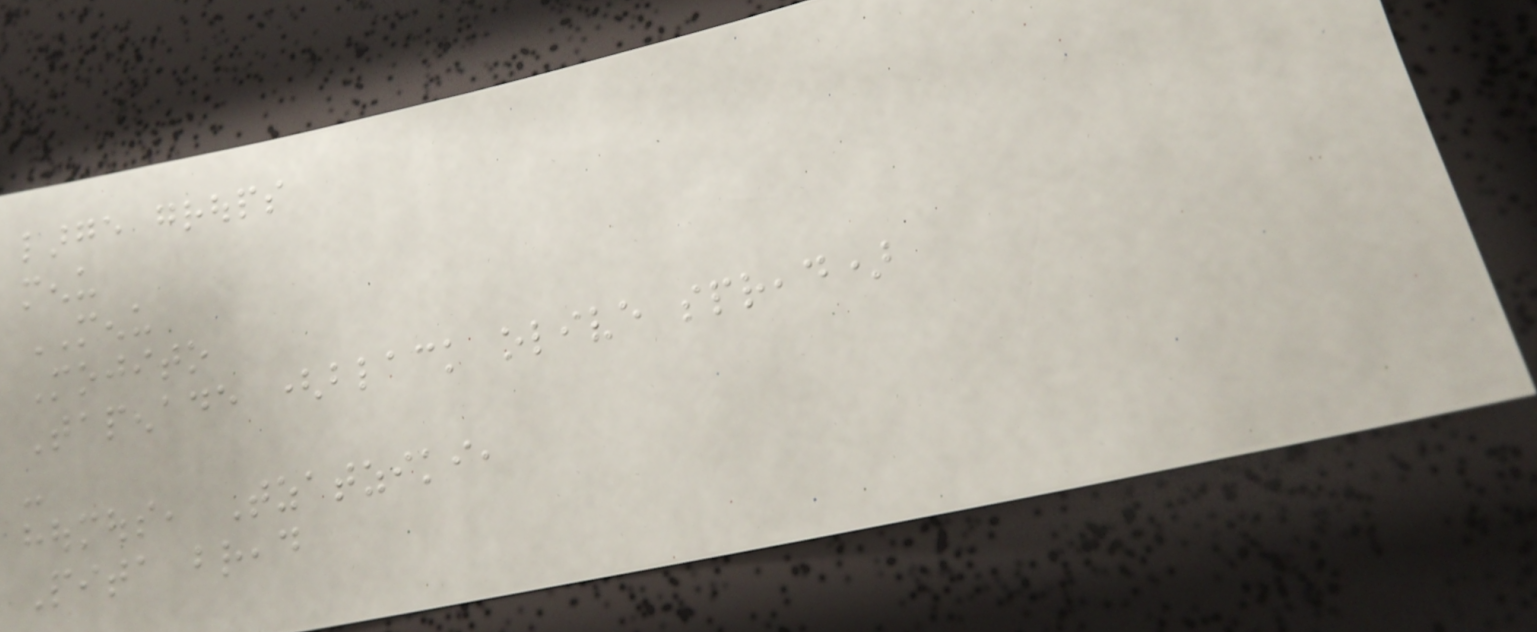large groups
menu
MENU
Mojito
Tapenade (black olive spread)
-
houmous, Tzatziki,
Pita bread
